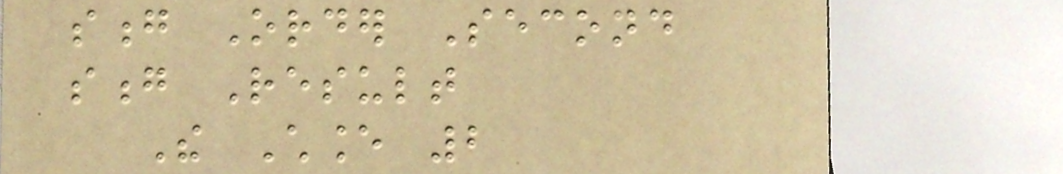song Order Second
song Result
The Chance 2
